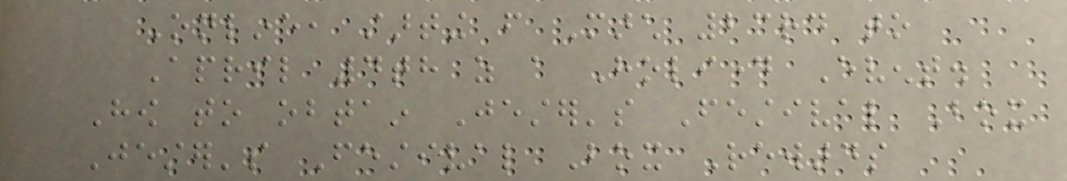Online, starting from March 23rd to
April 4th as a Holiday Event.
How to obtain Jester's Festival Box
Jester's Festival Box Rewards
